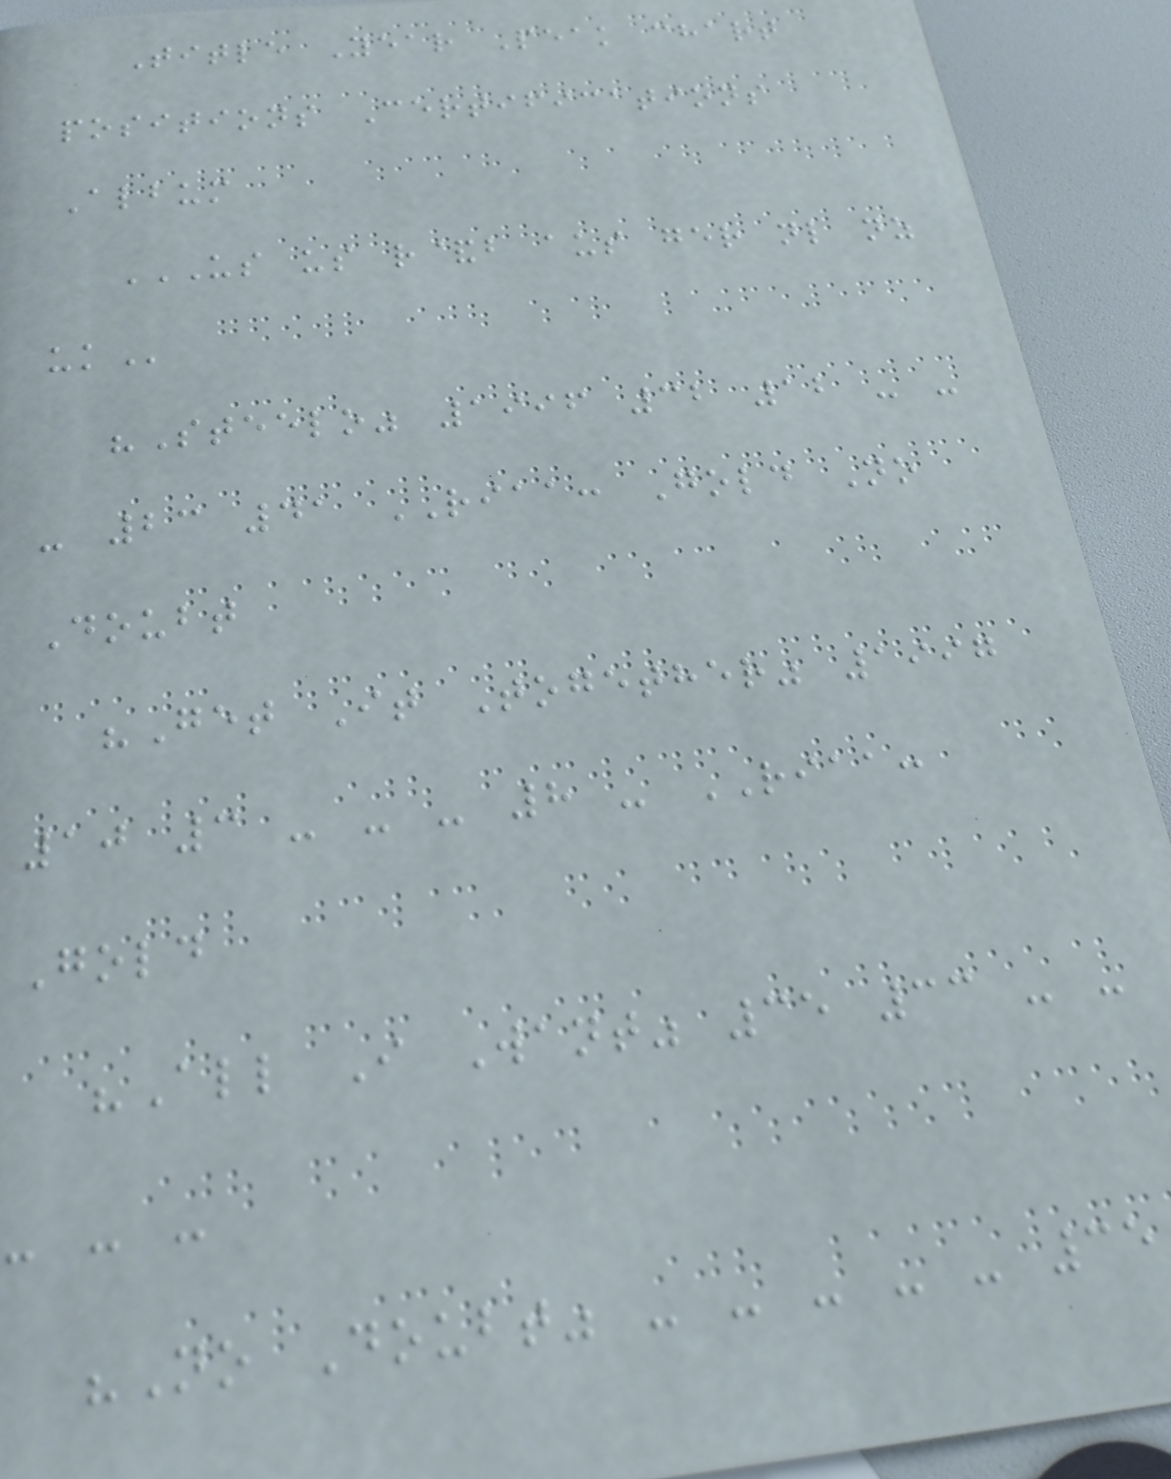Title Year Peak chart
positions Certifications
Album
US US R&B AUS GER NL NZ
UK
"Steelo" 1996 32 12 - -
- 23 41 RIAA: Gold No
Doubt
"Get It Together" 1997
10 3 - - - 8 - RIAA:
Gold
"All I Want" 35 33 - -
- - -
"No Doubt" - - - - - 35
